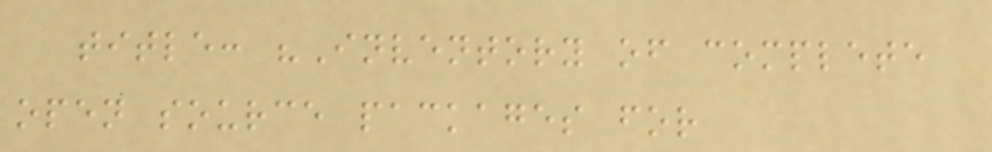title: "Inventory of complete
open source packages for
